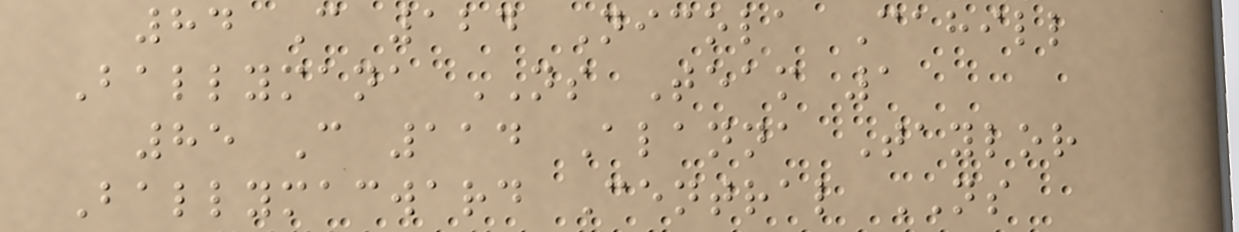84 C 124 Nicola Cahill
Ballymana NS Team 1
85 C 114 Alanna Taylor
Ballymacward Central NS
